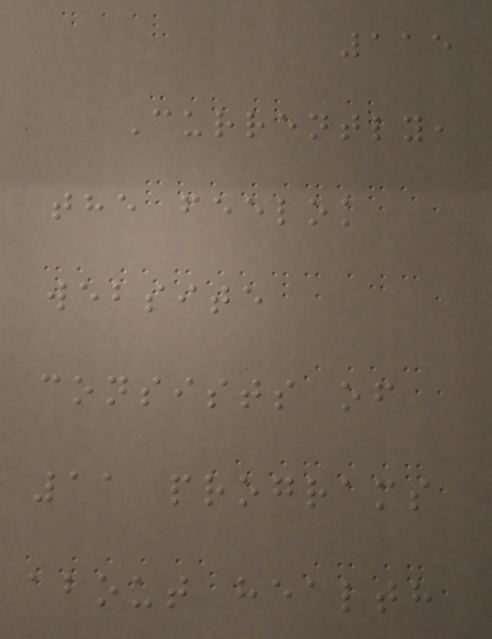115
Currently,
the feelok
website
consists of
11 programs
about health
